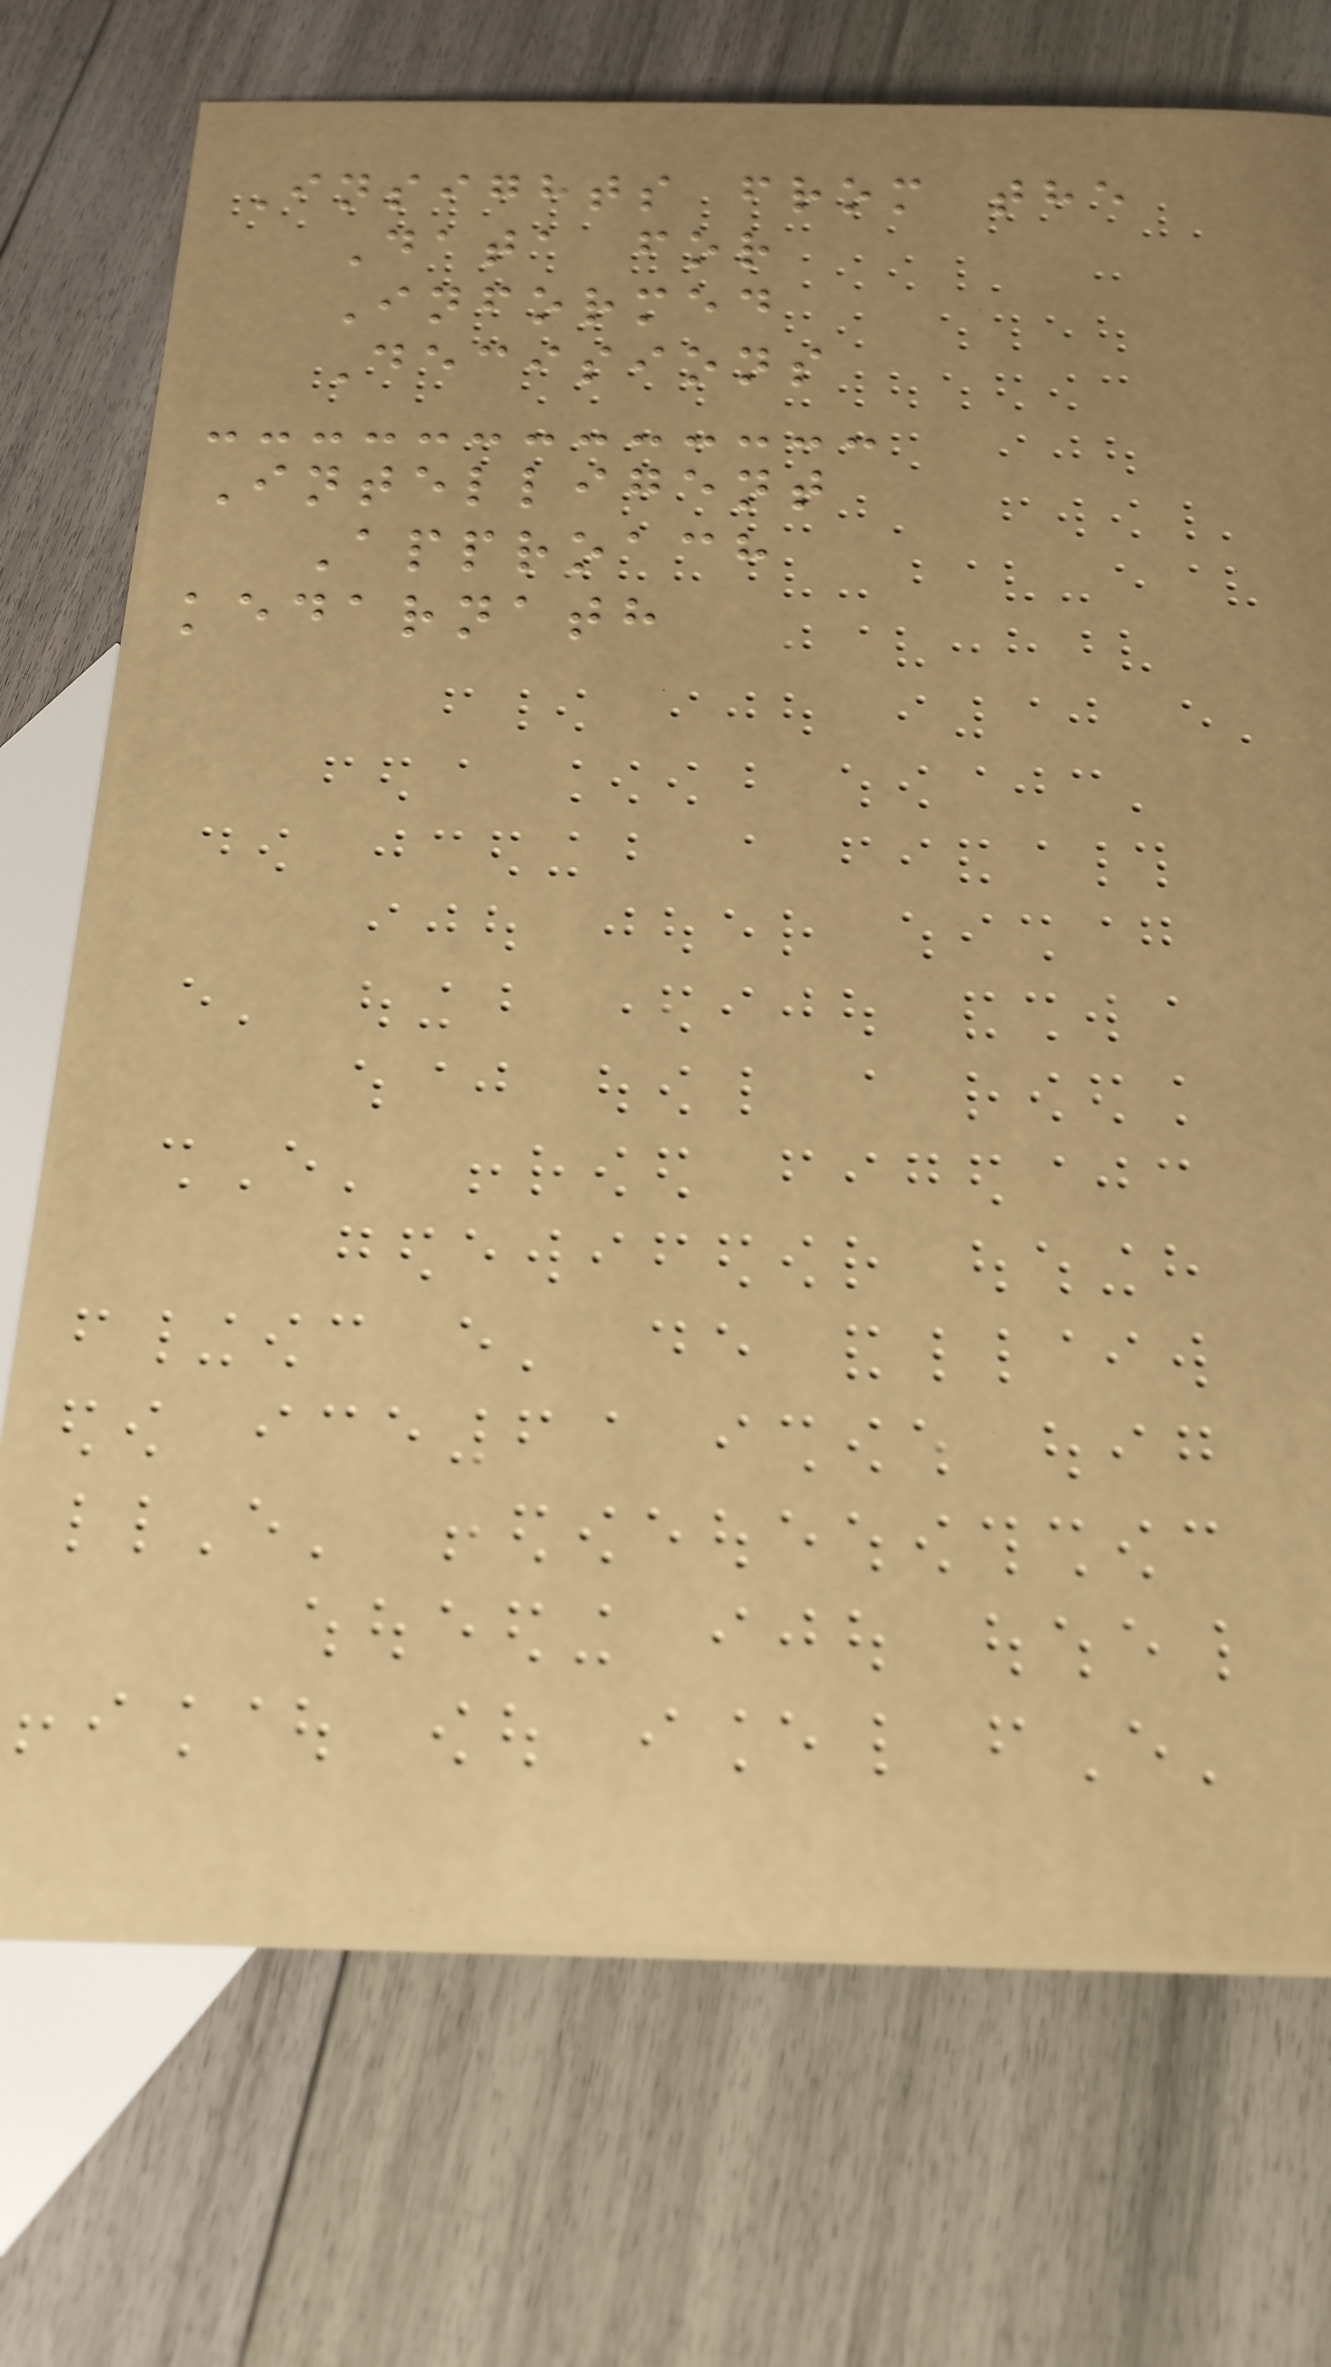Insights from the
Data for
Informed
Decisions
Intelligent
Approach
kedarnath
